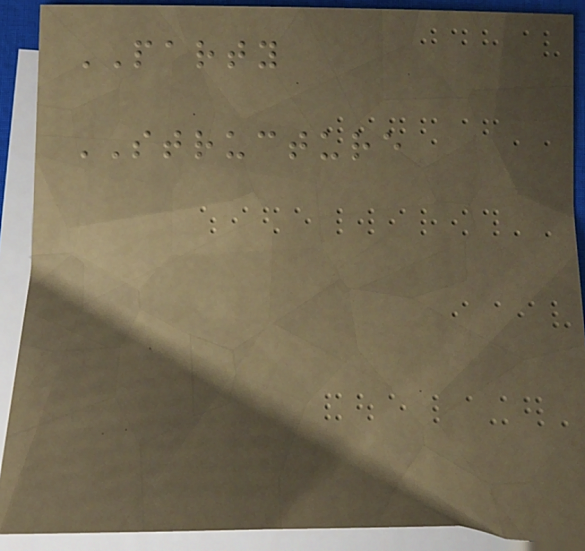PARTY
STRUCTURE
